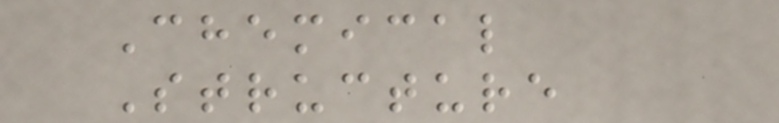Chemical
Structure
